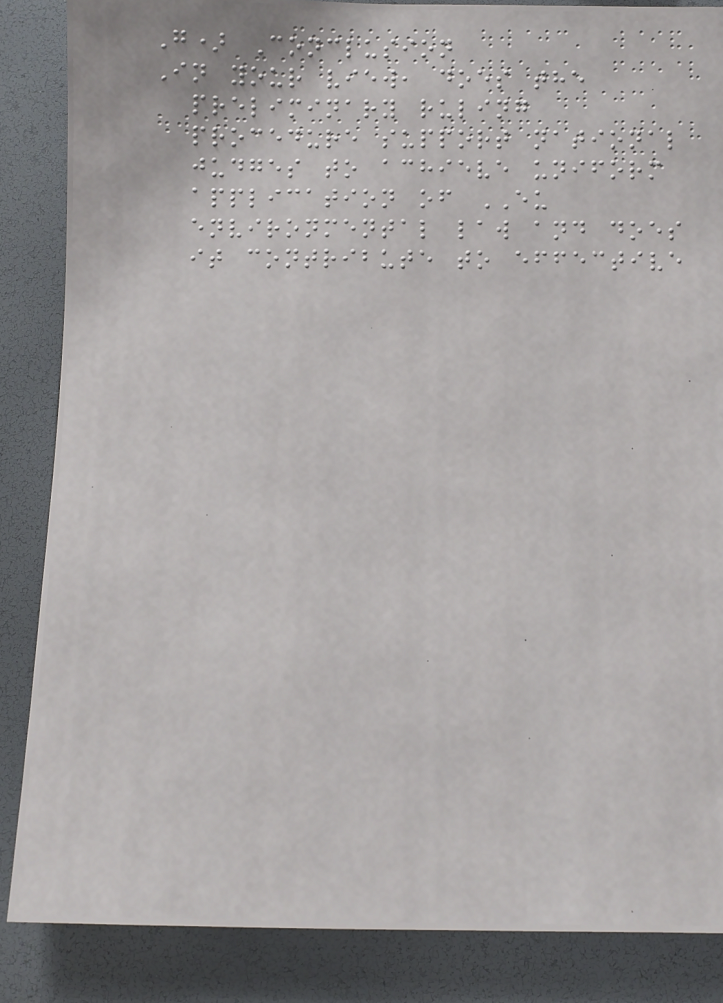G) Conclusion
In your view, does the
preliminary ruling
procedure support national
judges to achieve uniform
application of EU
environmental law and does
it contribute to effective
